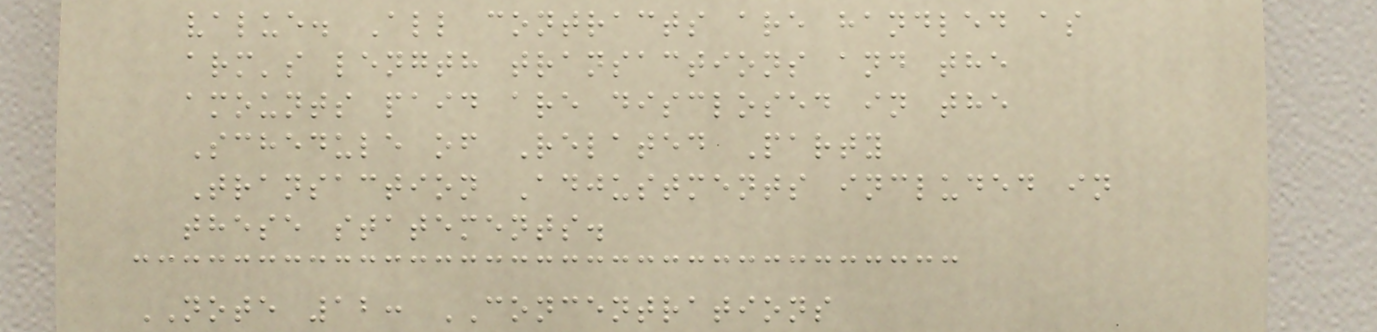value. All contracts are handled as
arm's length transactions and the
amounts paid are disclosed in the
Schedule of Related Party
Transaction Adjustments included in
these statements.
NOTE 12: CONCENTRATIONS
